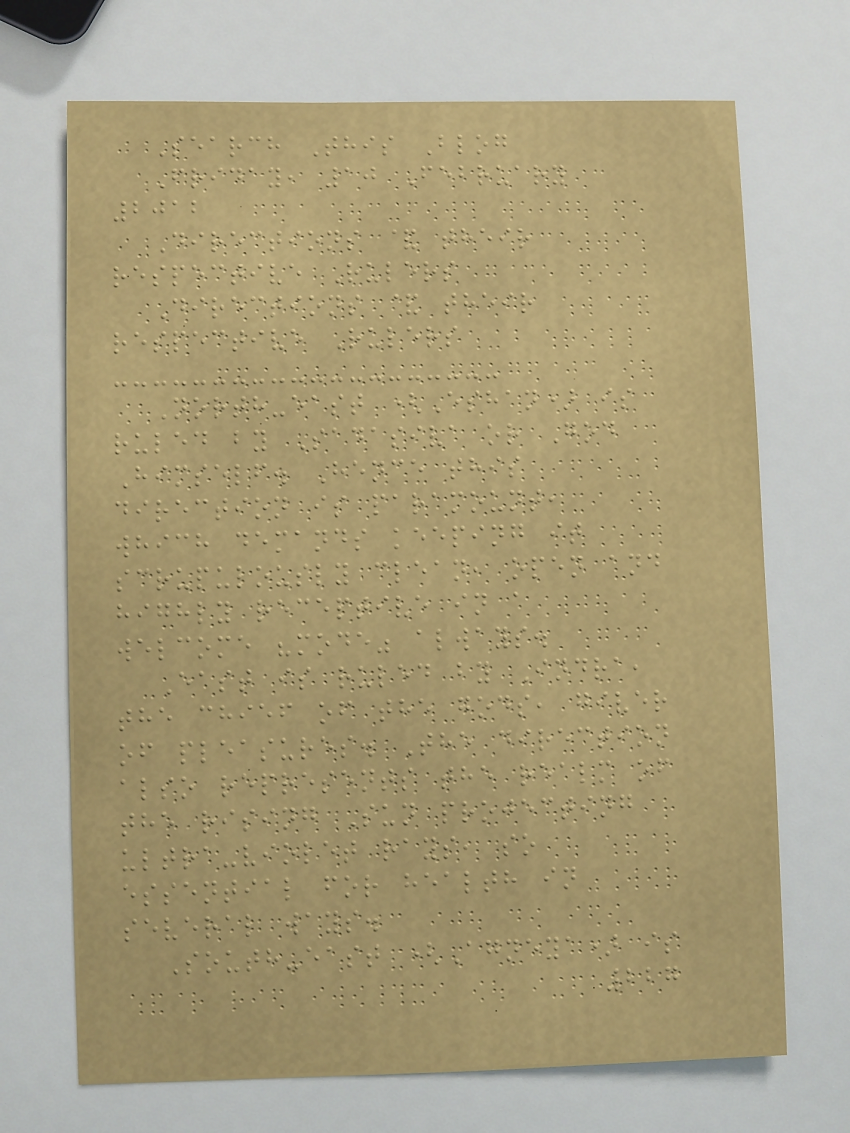Search This Blog
Friday, 10 February
2012
Directions & their
respective Rulers
Directions & their
respective Rulers
North-east (Eshan) is
ruled by Sadasiva or God
Himself. Hence this
direction is paramount,
which demands keeping it
scrupulously clean, open and
highly receptive in a
welcome "mode" always.
East is ruled by Indra,
the chief of the gods, giver
of pleasures. The direction
also represents the realm of
the rising Sun projecting
ultra-violet rays, so
essential for health in
several ways.
South-east (Agneya) is
227
